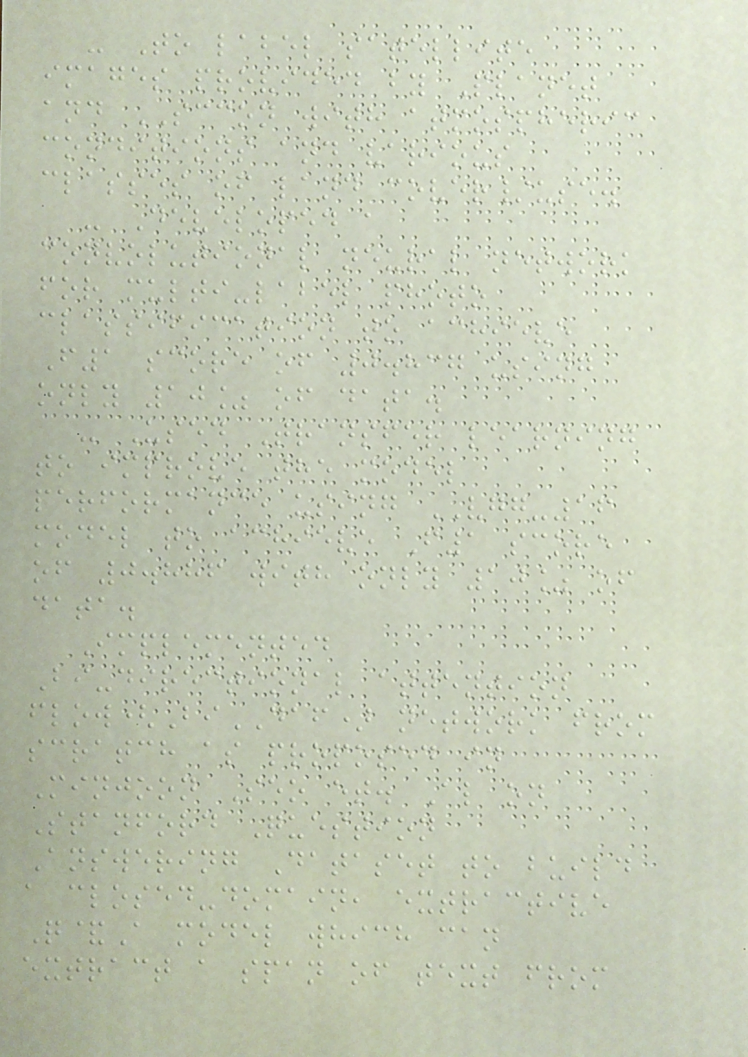- To label satellite
images provided by Planet
and SCCON with atmospheric
conditions and various
classes of land cover/use.
- Developed a
convolutional neural network
for multi-label photo
classification to achieve
F1 score of 0.837 using
only 10% of data.
- Used Transfer learning
to improve the model
performance using VGG-16
model to achieve F1 score
of 0.886 with only 10% of
data.
Implemented
Bi-directional attention
flow(BiDAF) network from
scratch as proposed in
Minjoon Seo et. Al on
Stanford Question
Answering Dataset to build
a closed-domain, extractive
Q&A model which can
extract a span of text from
